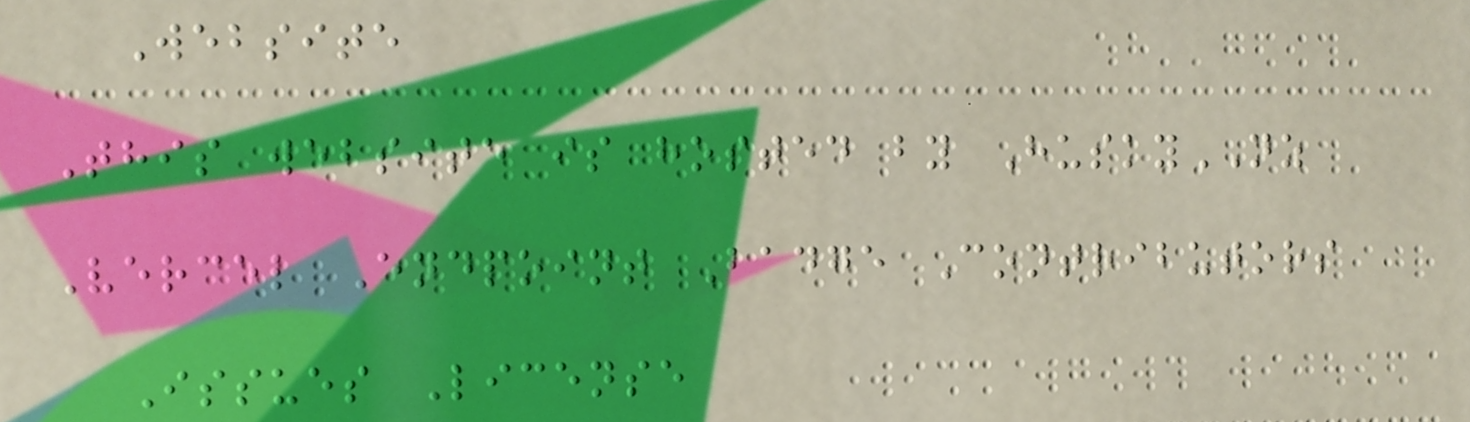Website
This website is hosted by HuskyNZ
Vercel Endpoint Badge Contributors
Issues License
